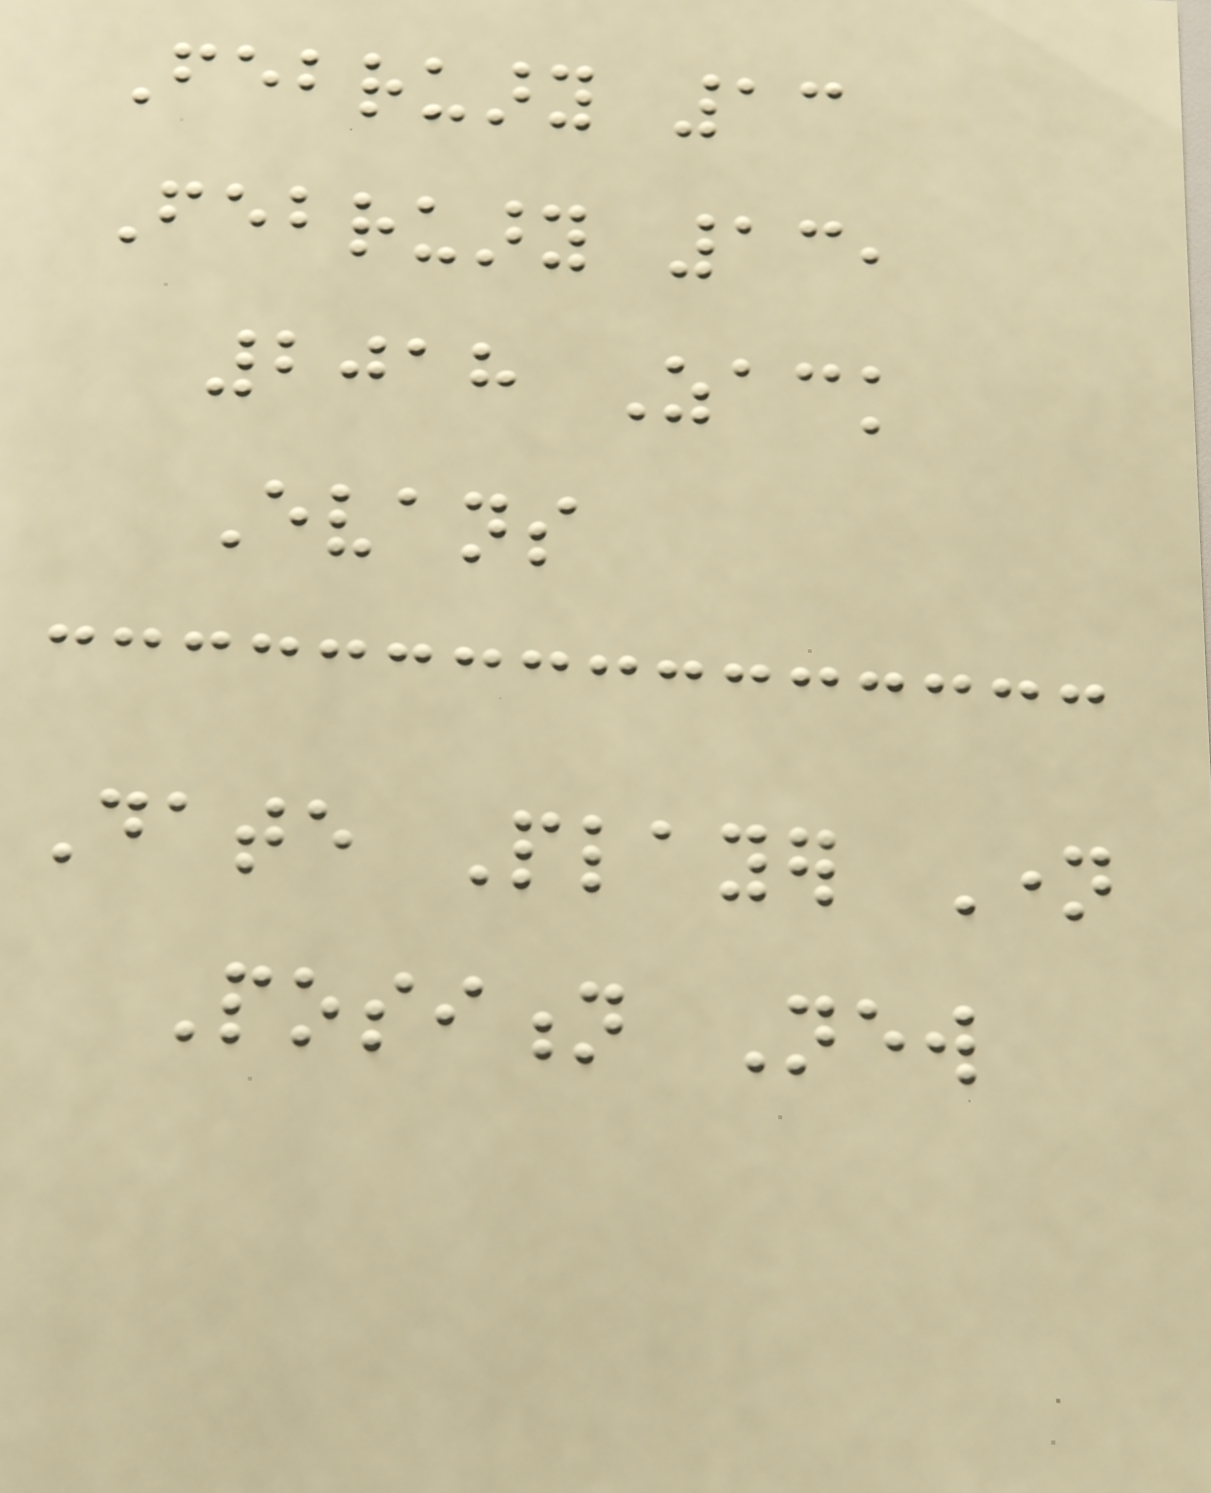February 13
February 13,
2018 Zack
Evans
Date Player Name
Position New
